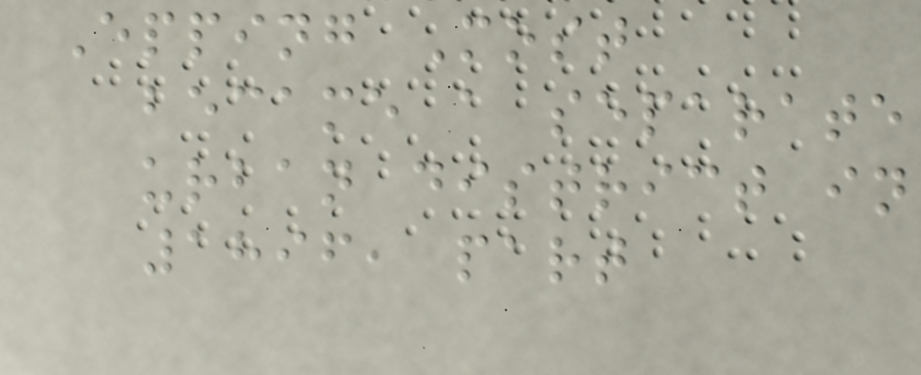Epping Most
became a separate
urban district in
1896, part
